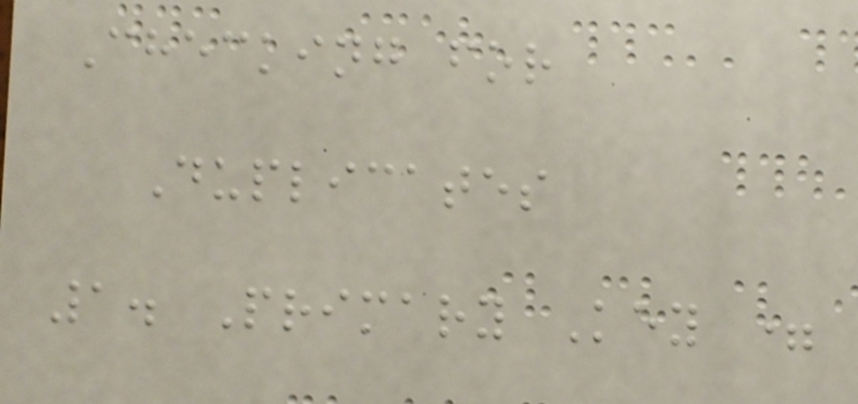Checking for
Duplicates
1. Primary Key =
